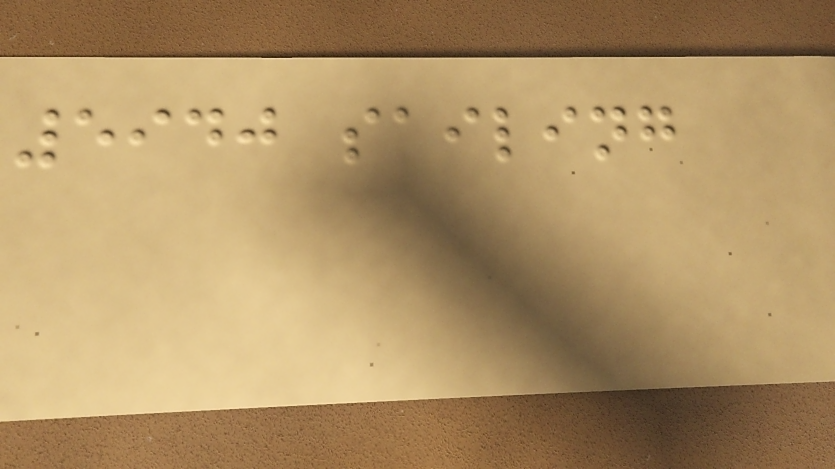5940 sailing
